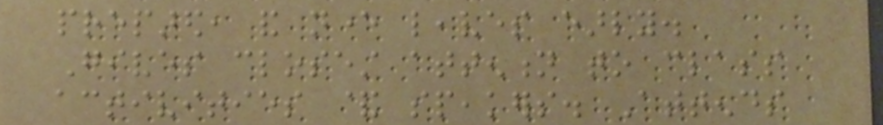prepared, and never leaves early.
Gives closest attention to class
activities & speakers. Attends
